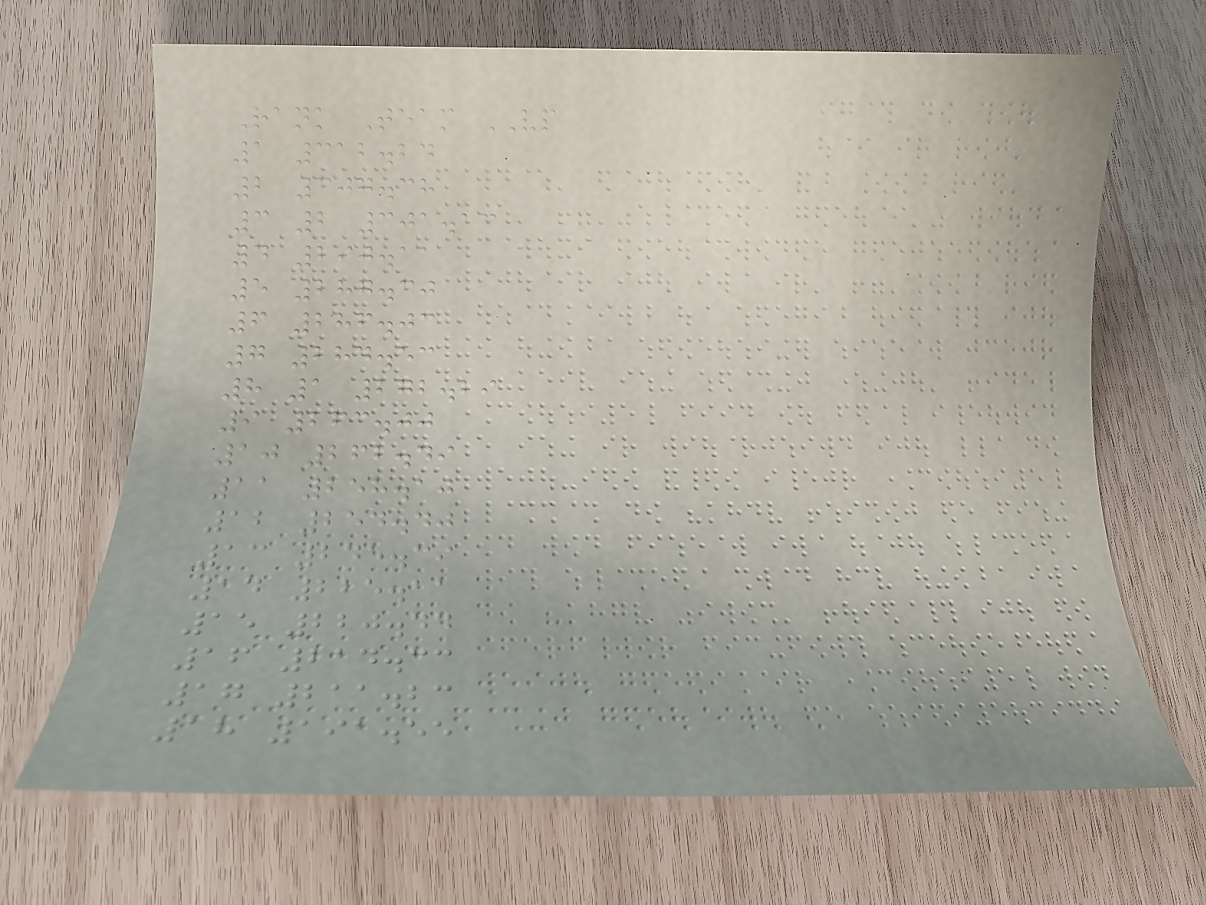Rank Team VP
1 312.24
2 307.38
3 2 301.13
4 290.11
5 287.30
6 286.03
7 284.53
8 1 272.29
9 263.00
10 262.49
11 258.10
12 254.40
13 245.39
14 225.11
15 220.44
16 214.33
17 211.23
18 191.55
